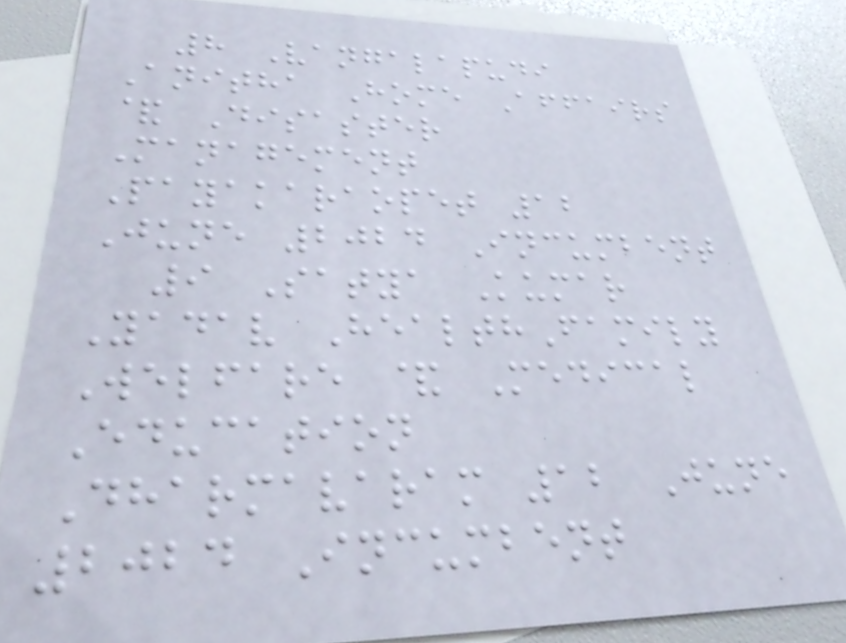8 Vangalapudi
Anitha Home Affairs
& Disaster
Management
Payakaraopet 12
June 2024 Incumbent
9 Satya Kumar
Yadav HealthFamily
Welfare & Medical
Education
Dharmavaram 12 June
2024 Incumbent
